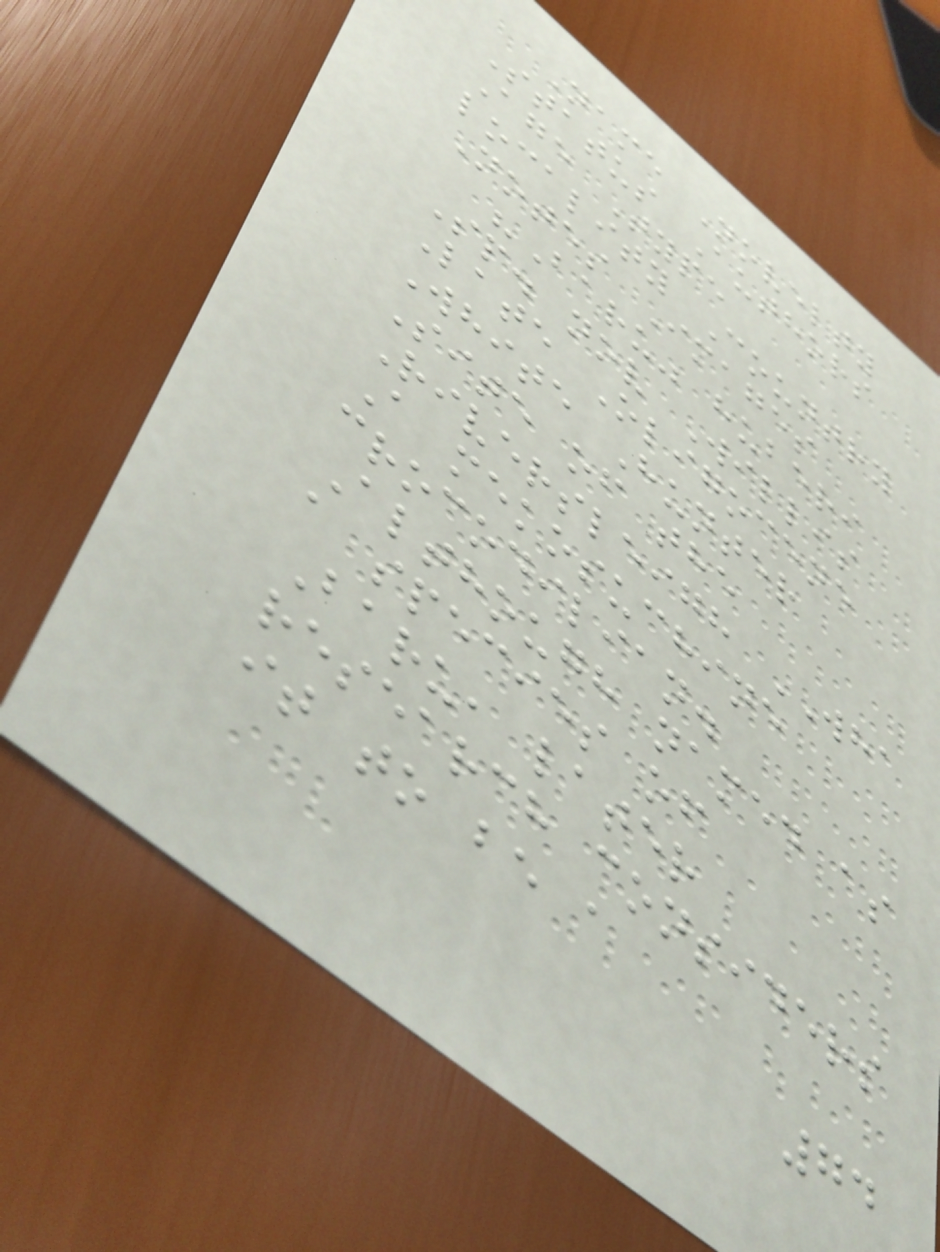Name Novelty
Status Authors
Age Type
locality Country
Notes Images
"Baru" huberi
Sp. nov Willis
Late Oligocene
White Hunter
Site of the
Riversleigh WHA
A mekosuchine
crocodilian.
Although named as
a species of
Baru, later
research considers
it to be a
74
